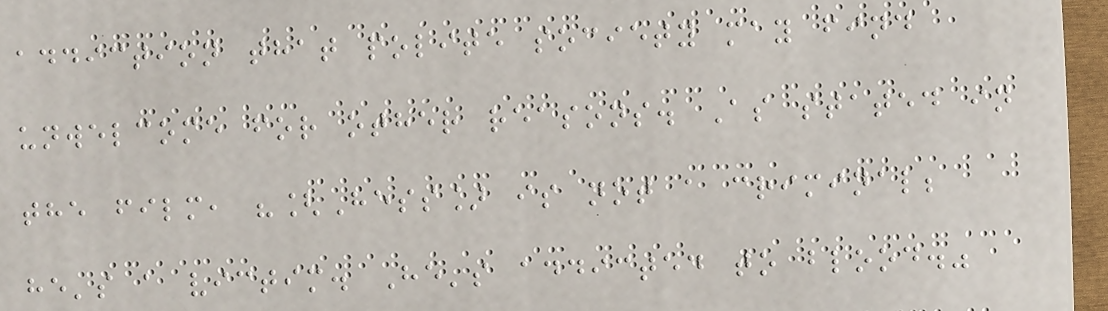addiction that polite society may find
unwelcome for other reasons. As stated in
the film, "[Hess] is not a criminal;
he's a victim. He's addicted to blood."
